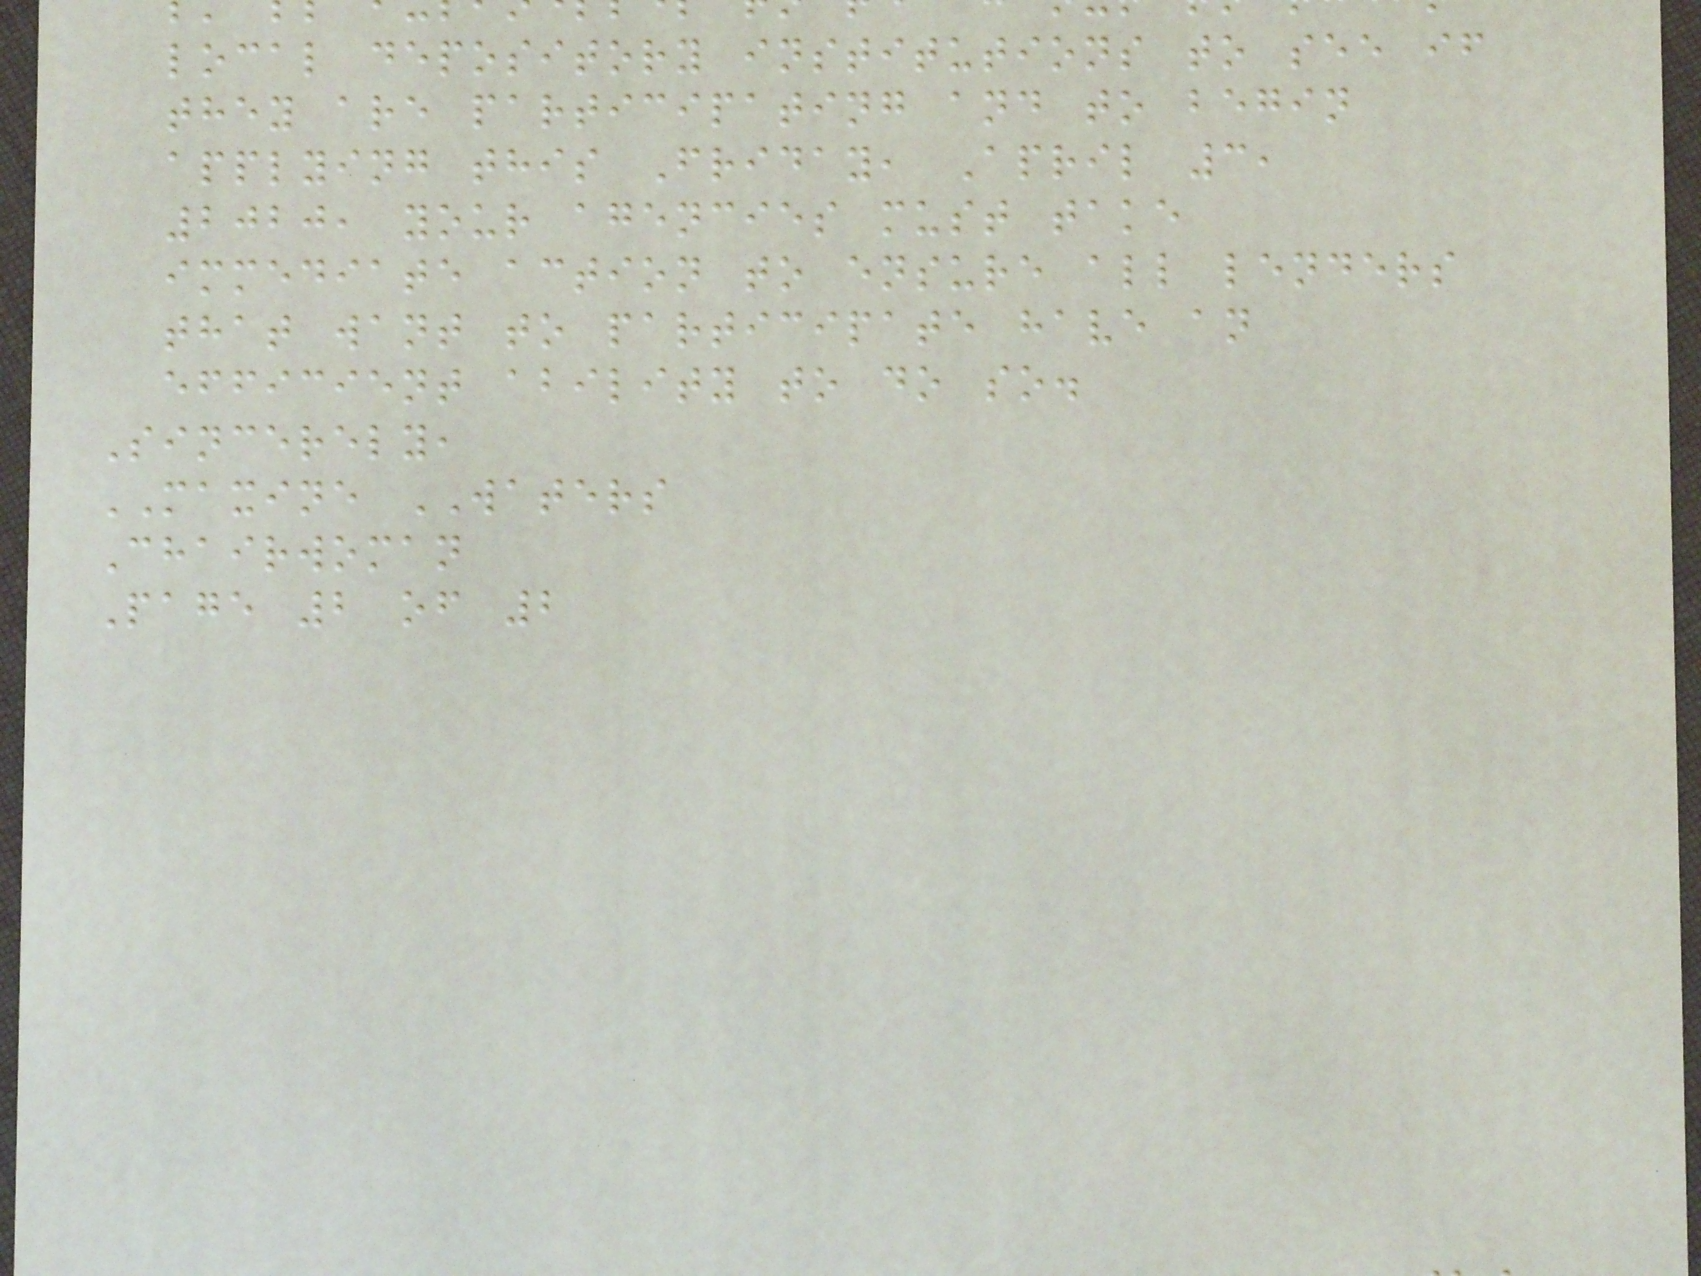local depository institutions to see if
they are participating and to begin
applying this Friday, April 3,
2020, your agencies must take
immediate action to ensure all lenders
that want to participate have an
efficient ability to do so.
Sincerely,
MAXINE WATERS
Chairwoman
Page 2 of 2
